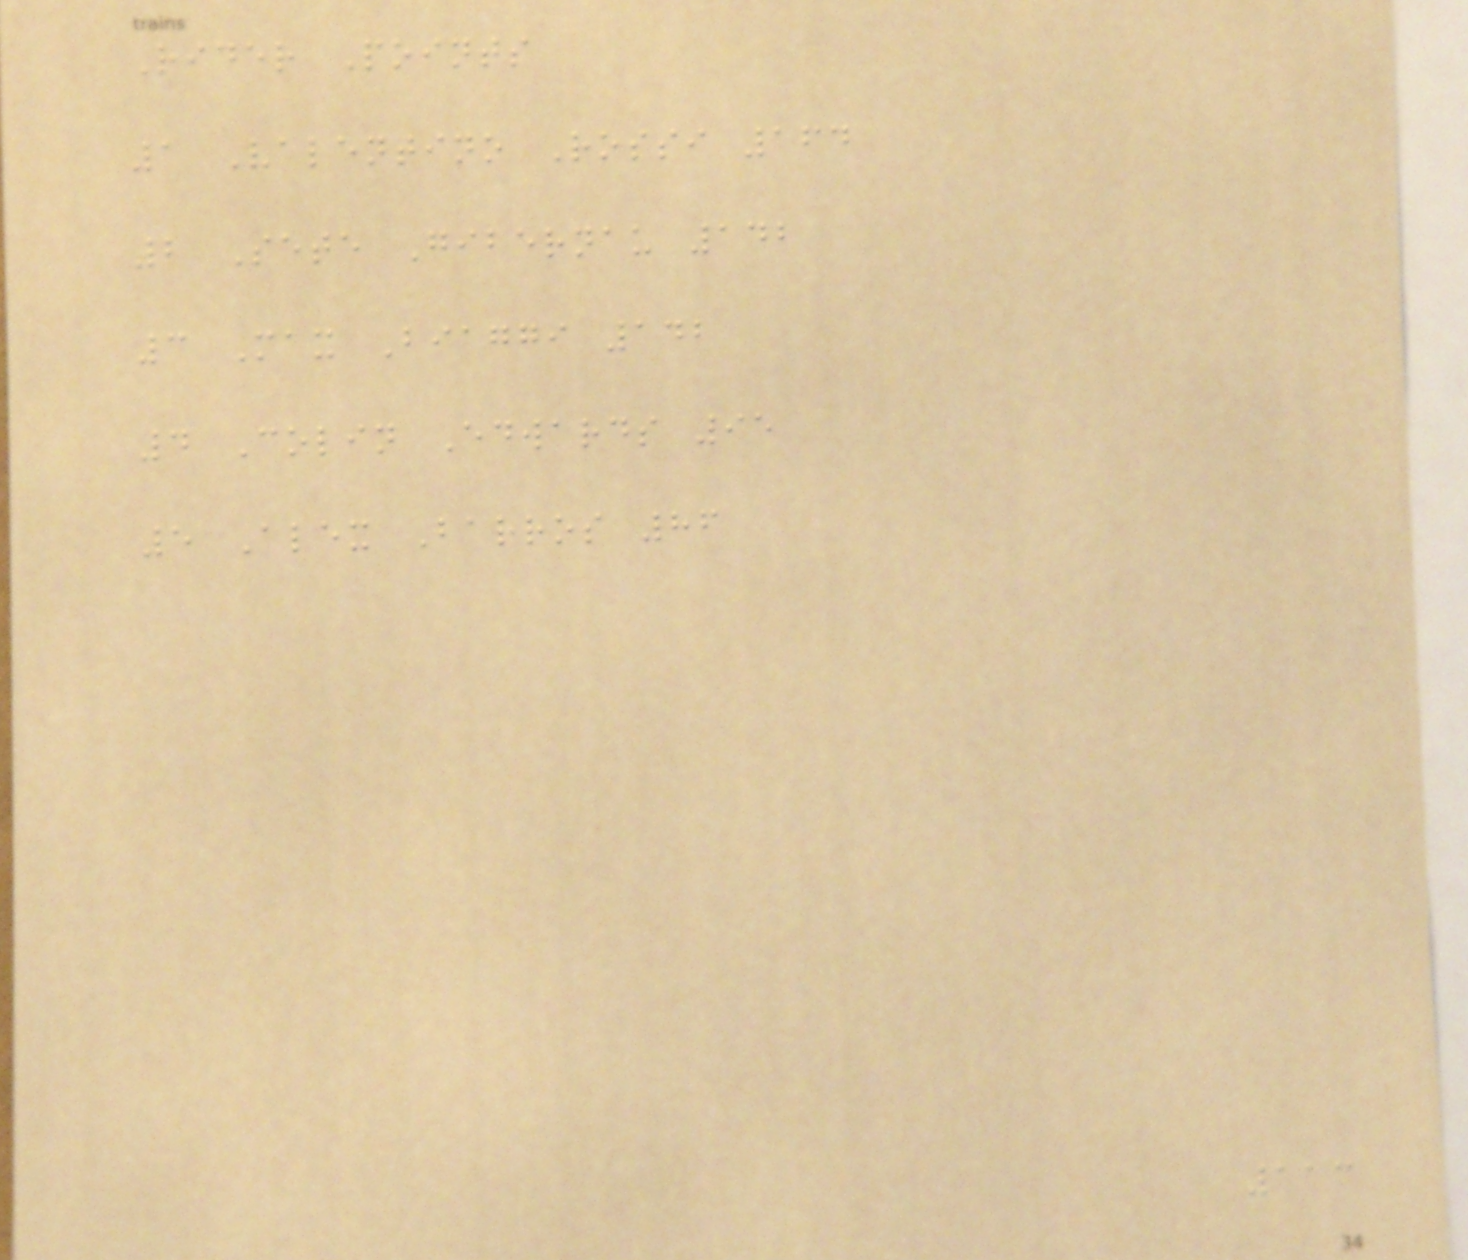Rider Points
1 Valentino Rossi 164
2 Sete Gibernau 142
3 Max Biaggi 142
4 Colin Edwards 95
5 Alex Barros 86
113
